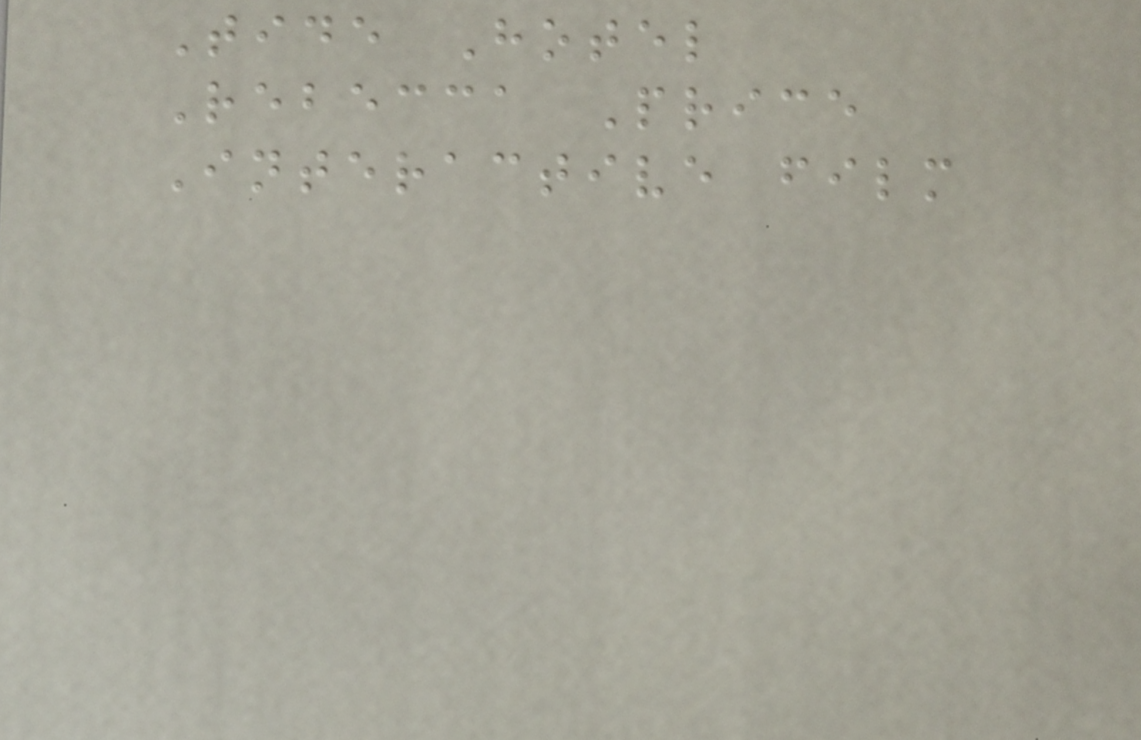Tide Hotel
Rebecca Price
Interactive film
